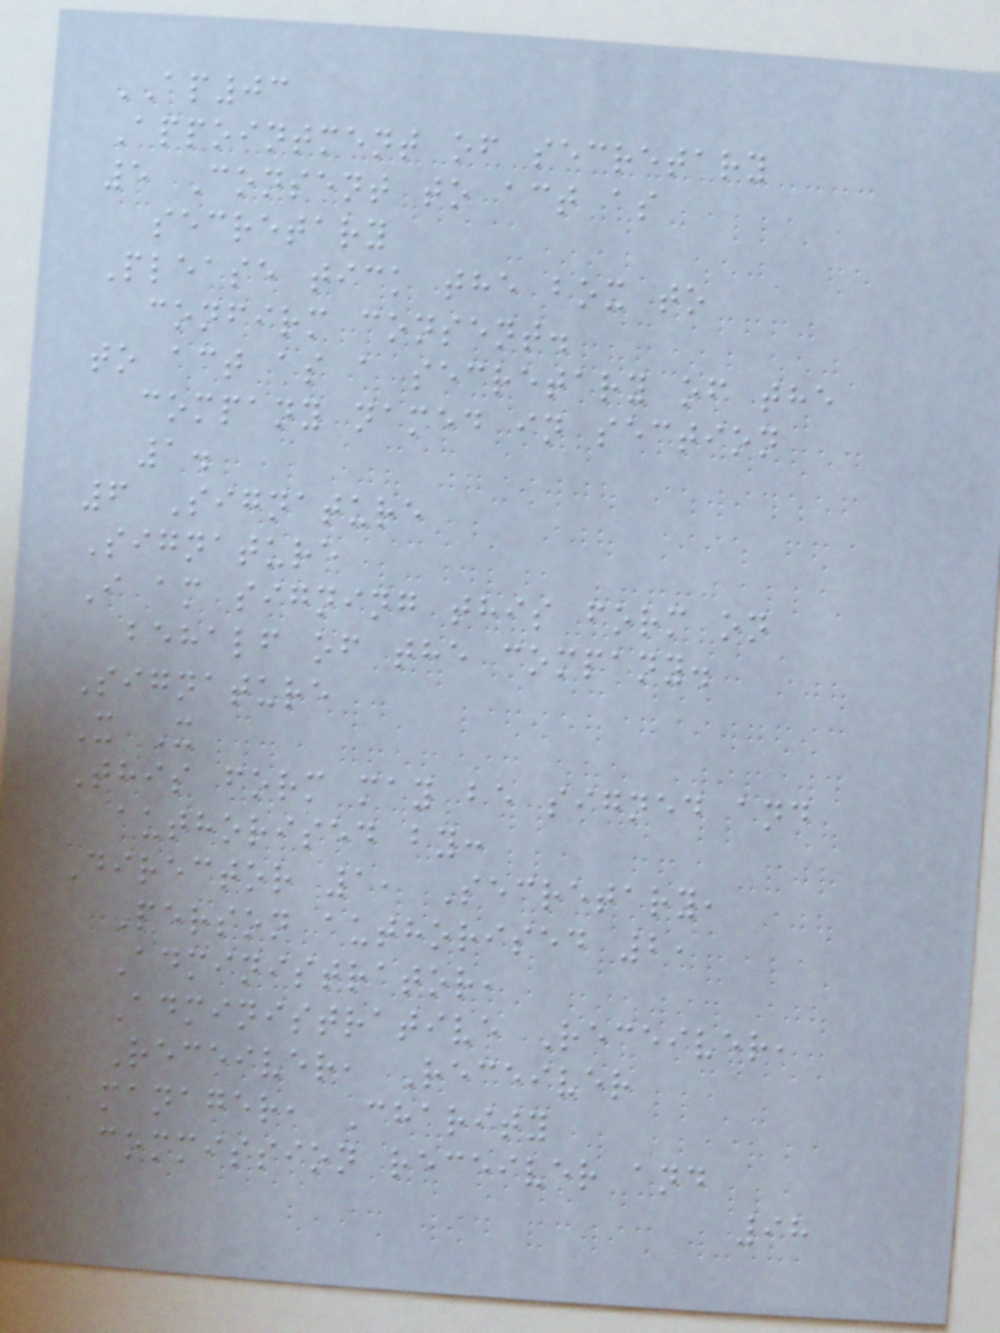AP03
Appointment of secretary
5 Consent to act as
secretary
Please tick the box to
confirm consent.
to act as a secretary of the
company named in section
1.
6 Signature
Signature
I am signing this form on
behalf of the company.
Signature
X X
This form may be signed and
authorised by:
Director 1, Secretary,
Person authorised 2,
Administrator,
Administrative Receiver,
Receiver, Receiver
manager, Charity
commission receiver and
98
